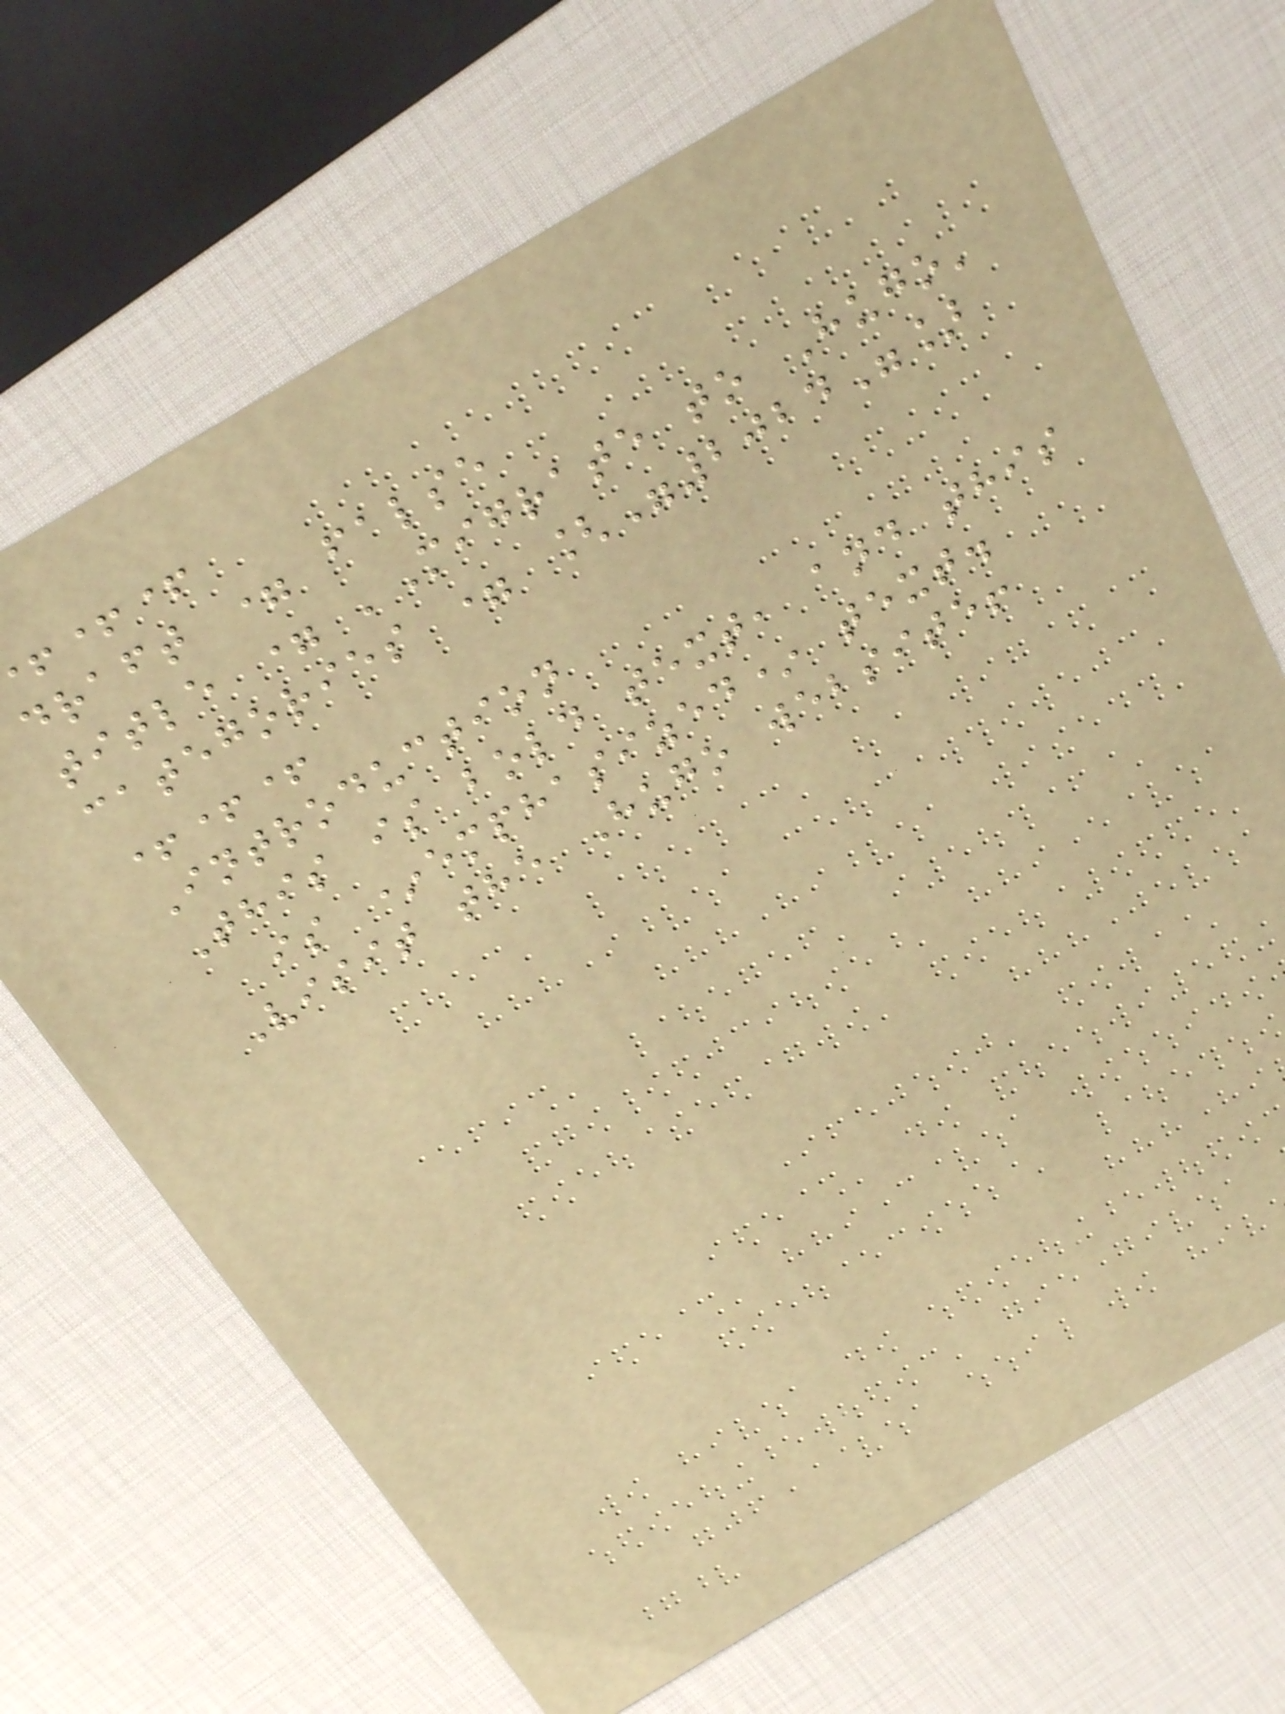++
draft = false
title = 'Migrate to Hugo'
categories = ["2024"]
+++
Introduction
This is bold text, and this
is *emphasized* text.
Visit the Hugo website!
